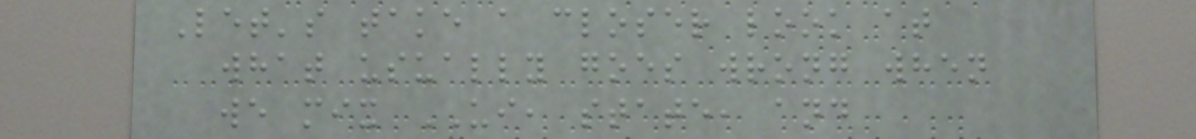Let's take a closer look at
what usually goes wrong when
we mix UI, state, and
